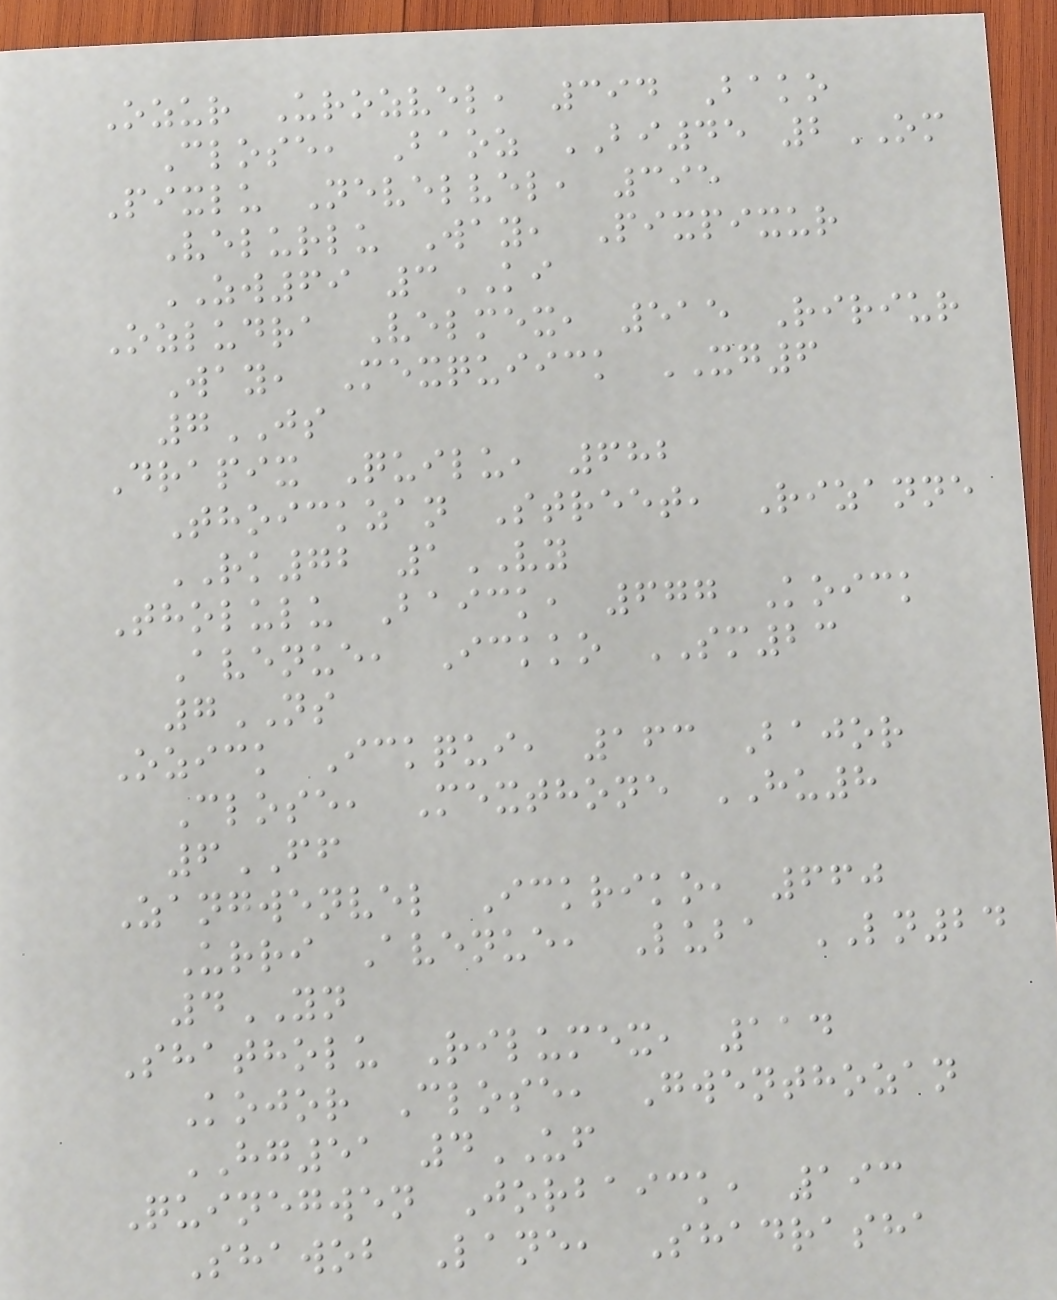Ozur Urozvel, 394 Bako
Close, Baoz BI45 2OM
Pixlu Nevelvel, 395
Velurlu Way, Pixpixur
ZW69 3KI
Ozludra Velmex, 515 Ririur
Way, Mexquiick XG6
7JS
Drapix Quilu, 682
Thoickzan Street, Rizanne
RK72 1VY
Tholulu Baick, 677 Koick
Avenue, Ickko SM23
7NS
Ozick Ickqui, 163 Bajor
Close, Mexthone HU8
6FF
Zangwenvel Ickriko, 660
Urri Avenue, Luba LN24
4YN
Shatholu Rilumex, 114
Kojor Close, Gwenthozan
HG51 4UF
Quinegwen Jorbaick, 193
Shawob Lane, Shadrasha
